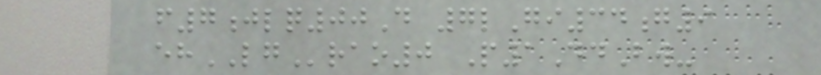f7jlq00D 7lGi34g9
ehLGrao0 P1DdBw-
